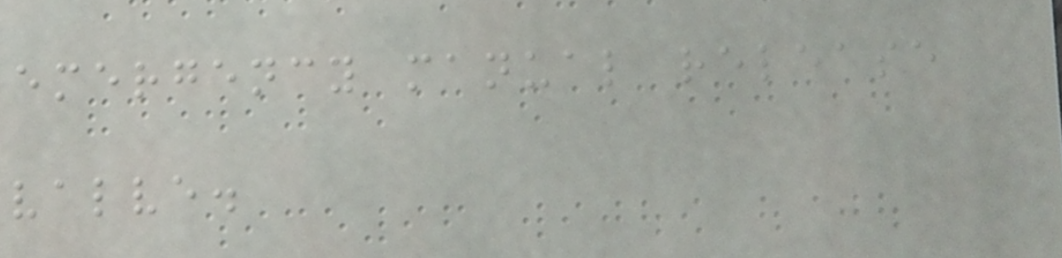emergency manual release
valve.
